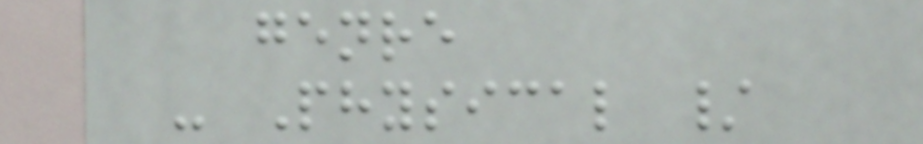genre
- Physical /
